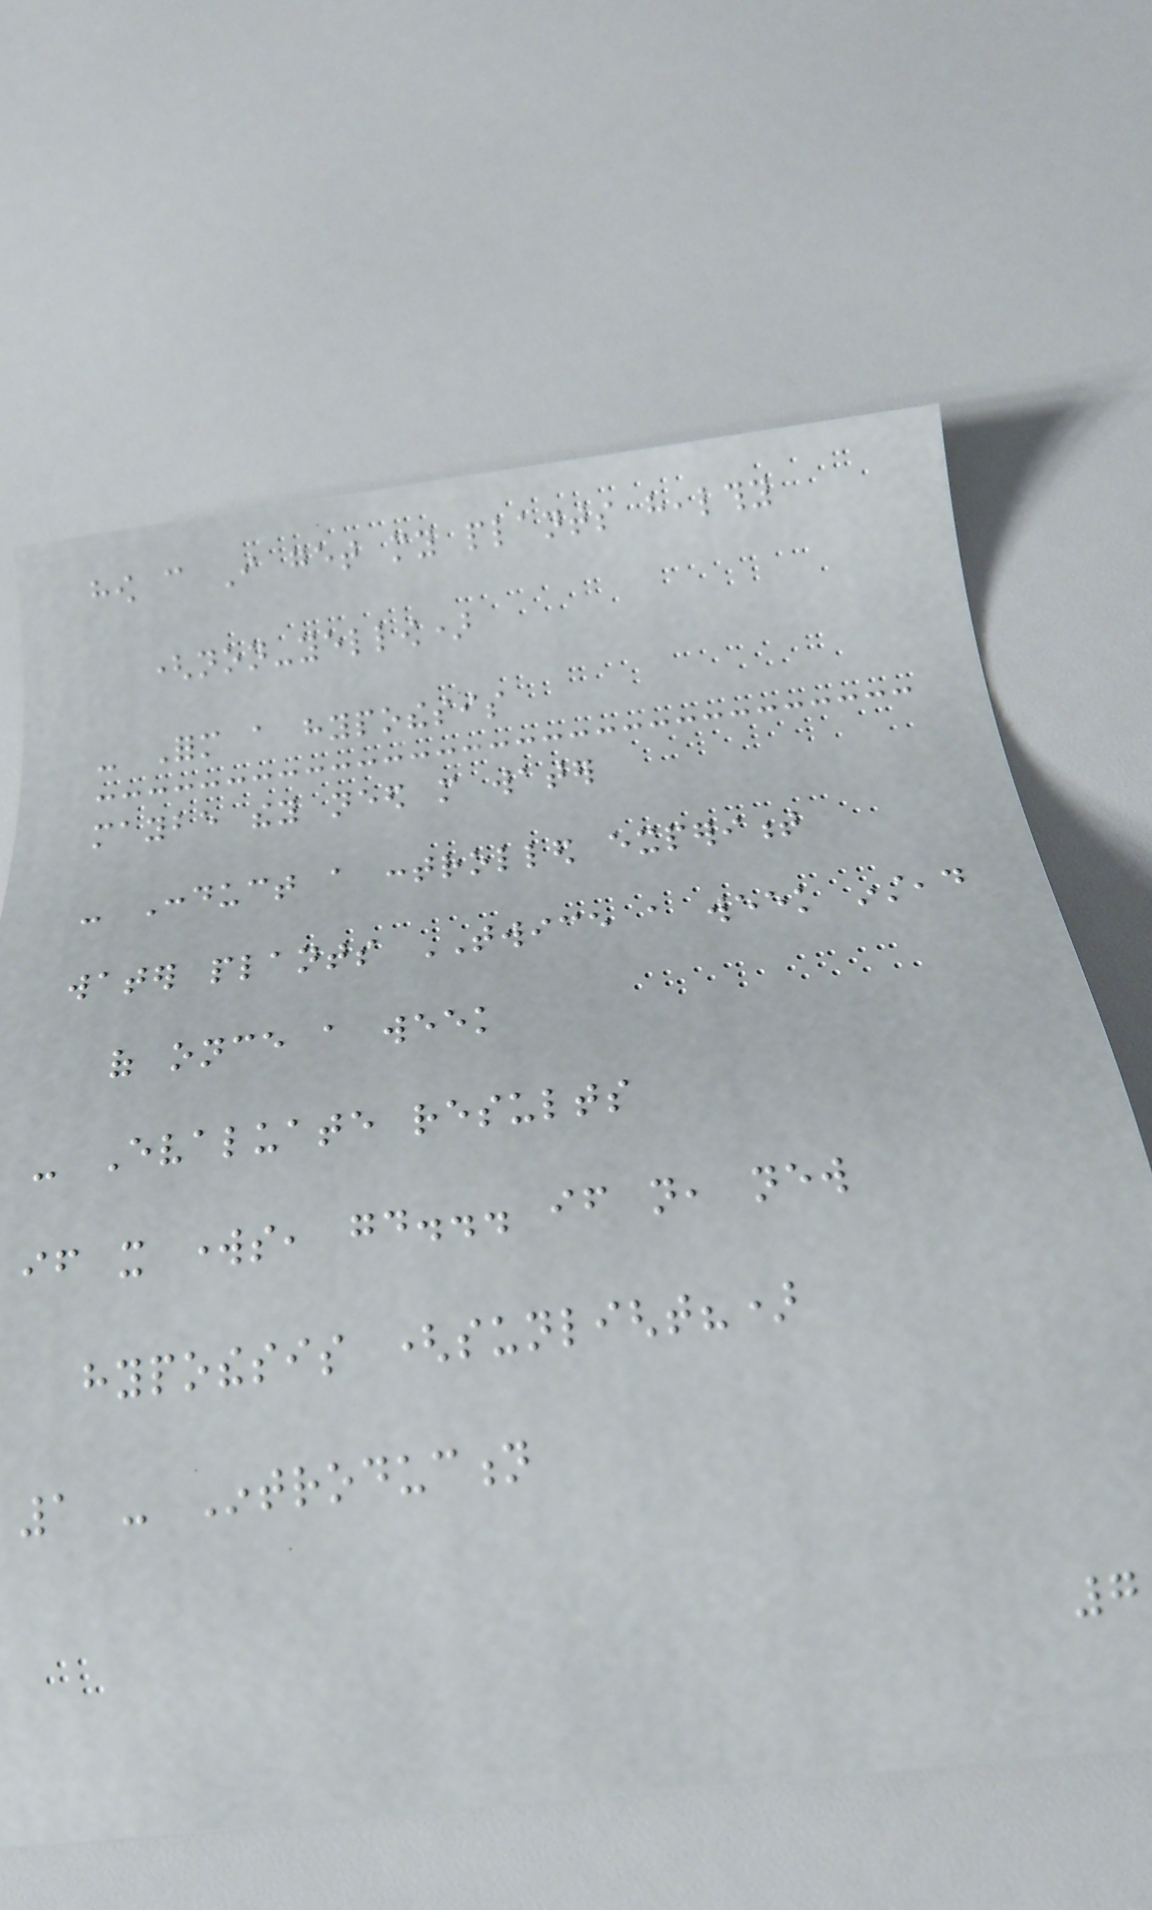how can I get my plants healthy
(non-yellow)
- Form a hypothesis
maybe they need more water
- Conduct a controlled experiment
water plants TWICE a week instead
of once a week
- Evaluate results
if it works, good... if not, new
hypothesis (sunlight?)
1 - Introduction
7
